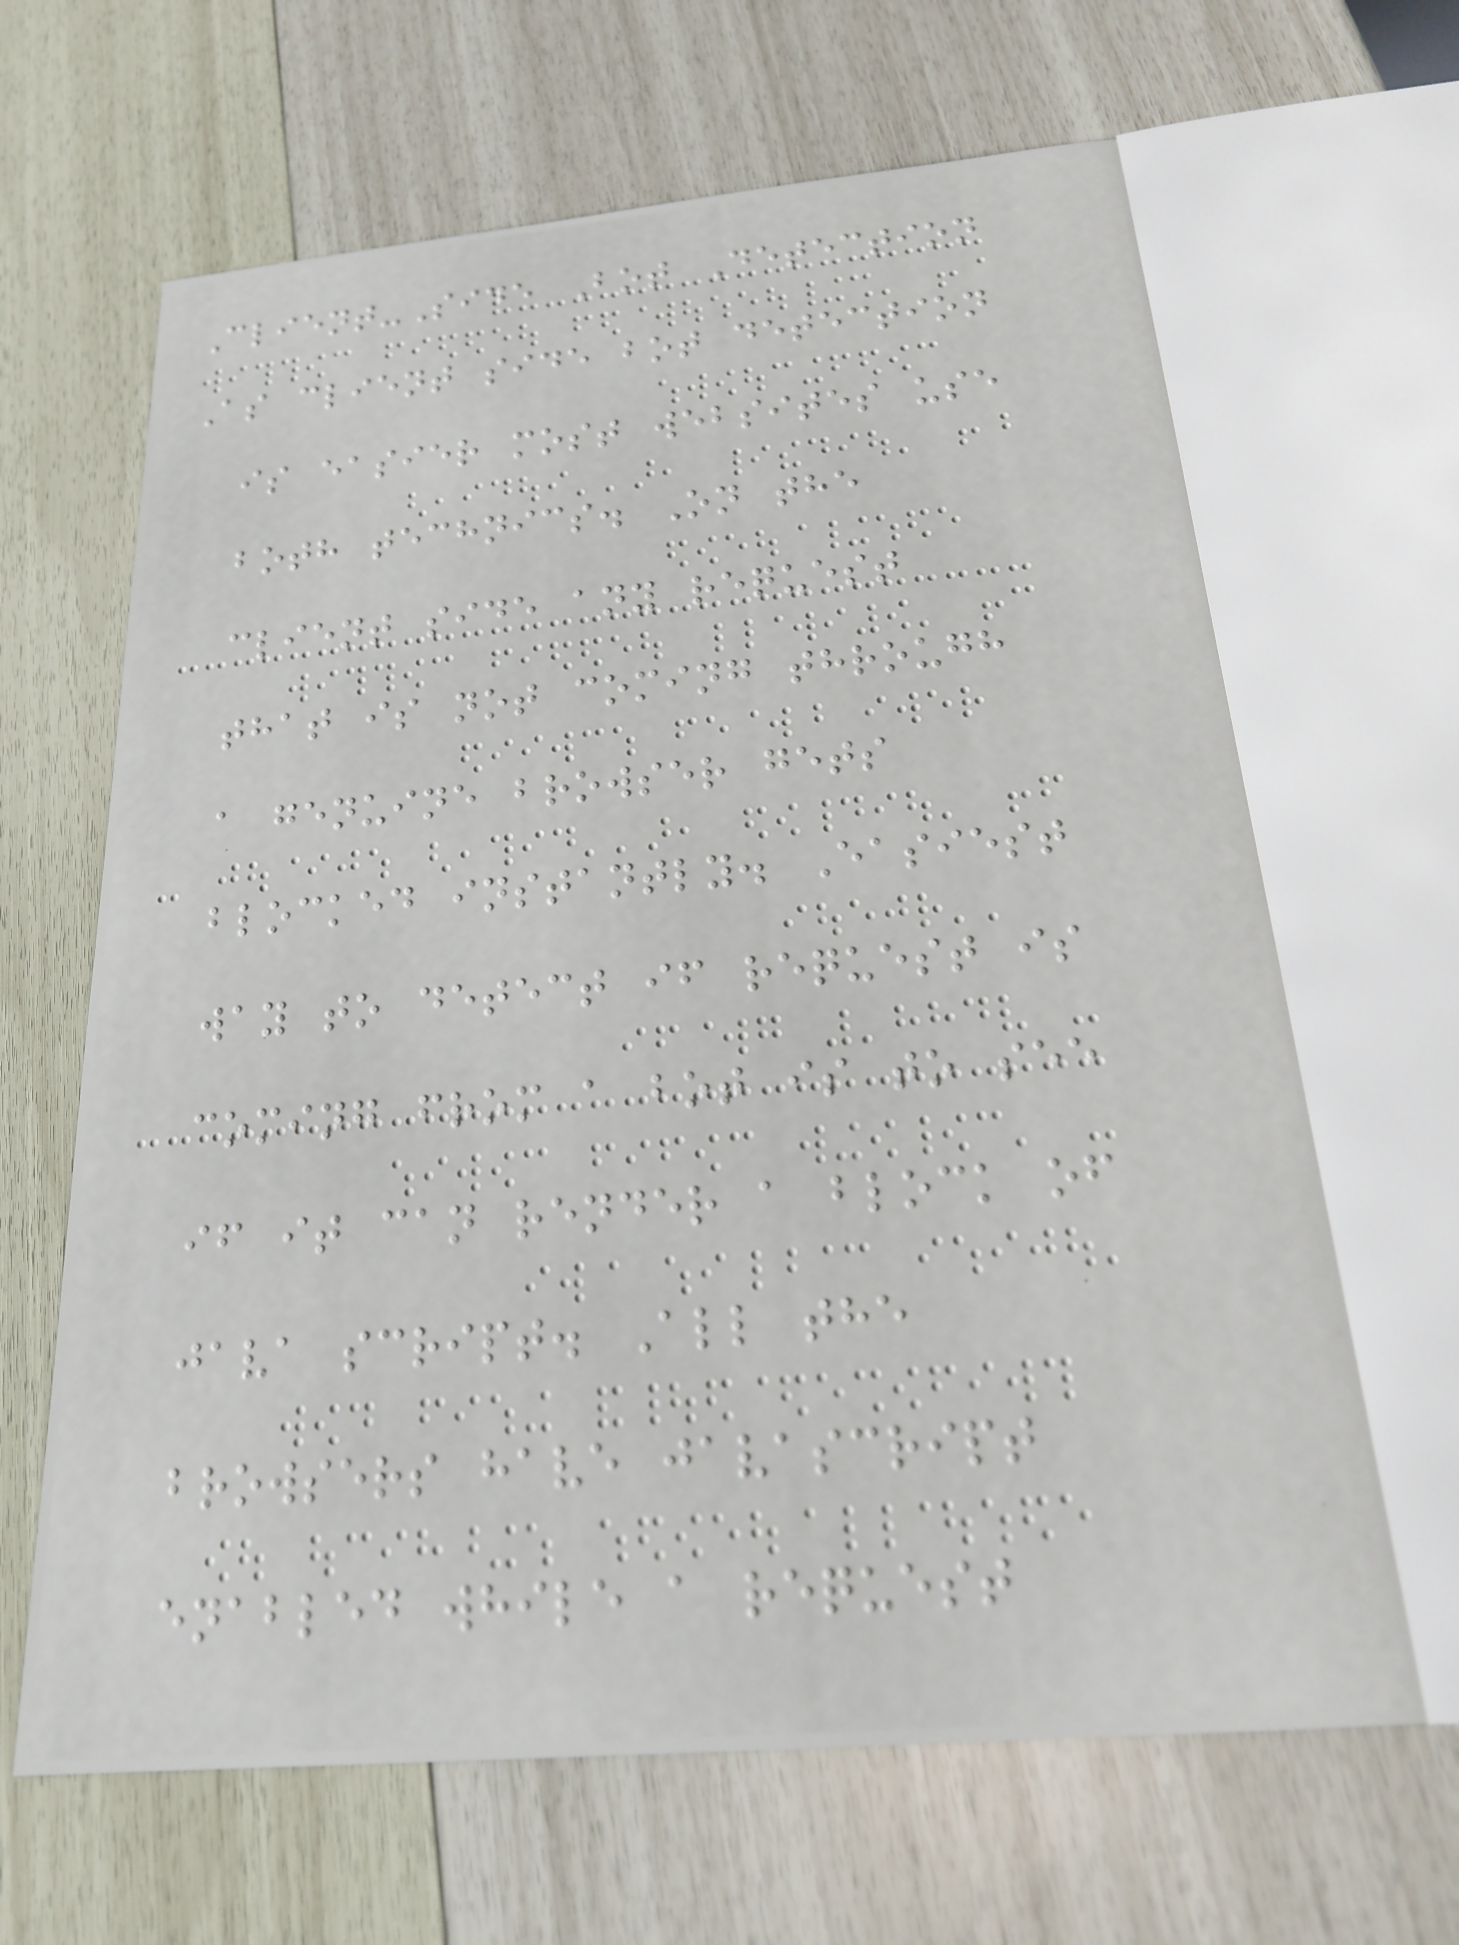Client-Side Bot Detection
As client side bot detection
is easier most websites use
both technics. On the
client side any request
that is not coming through
a genuine browser gets
blocked instantly. Easiest
way to detect if request is
coming from a bot is to see
if it can render a block of
java script. All the
browsers have javascript
enabled while a request
